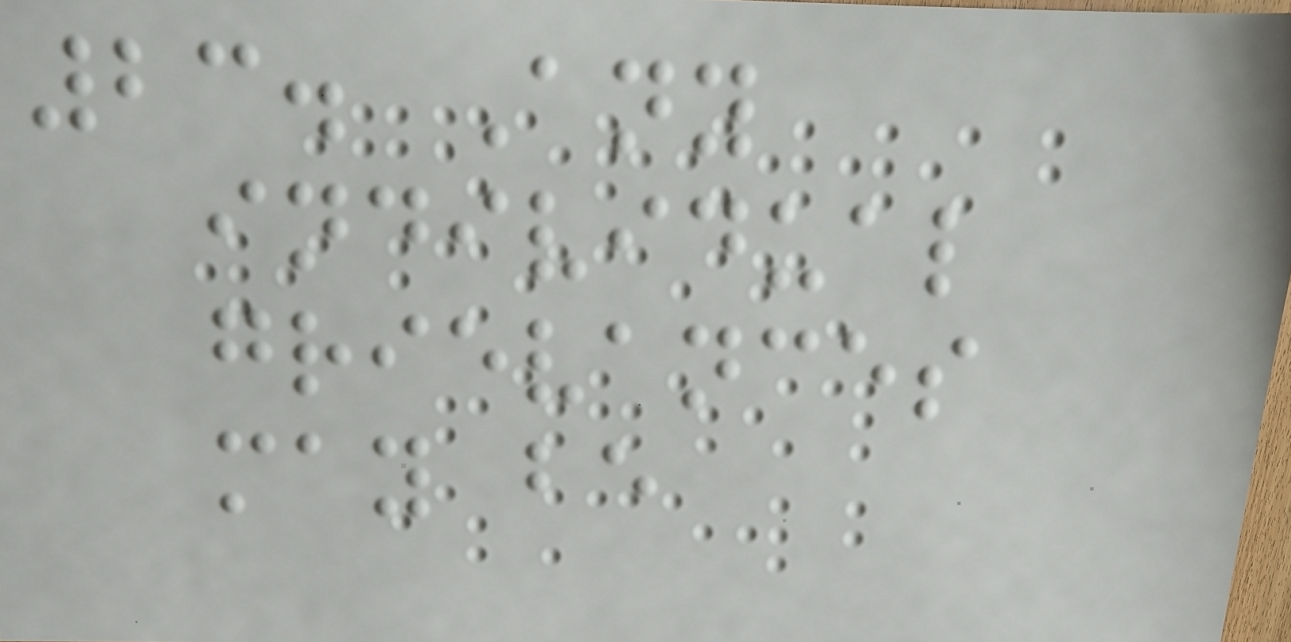23. Any
individual
grievances
may be
